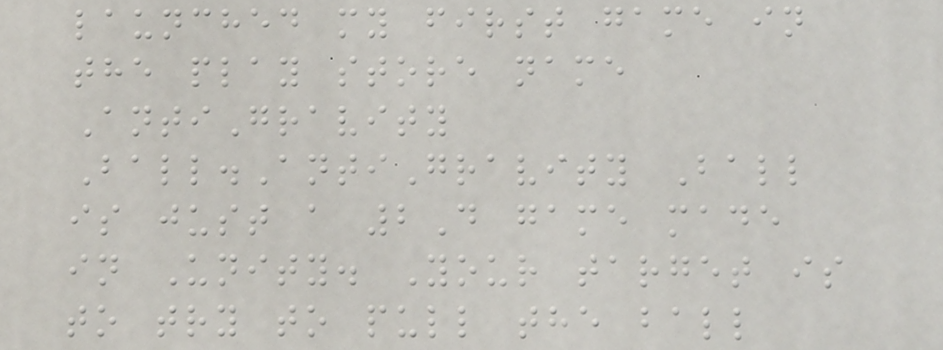launched my first game in
the play store name
AntiGravity
Ball.AntiGravity Ball
is just a 2D game made
in Unity. Your target is
to try to pull the ball
